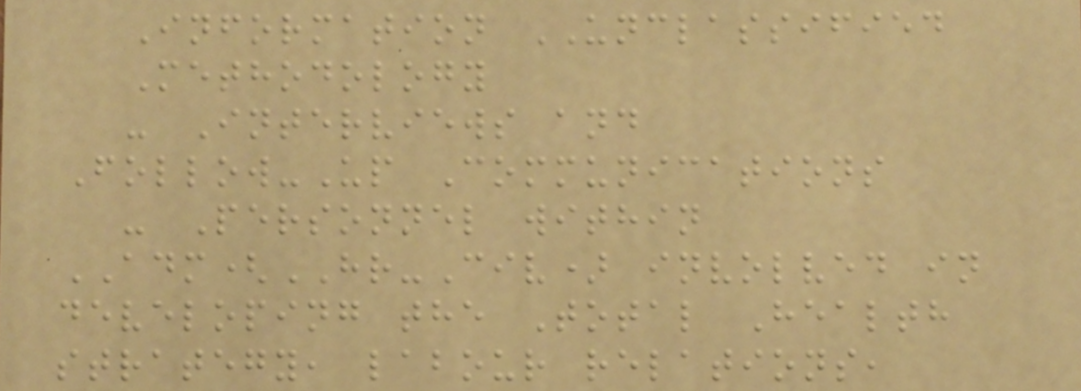Information UNCLASSIFIED
Methodology
- Interviews and
Follow-Up Communications
- Personnel within
ADM(HR-Civ) involved in
developing the Total Health
strategy, labour relations,
